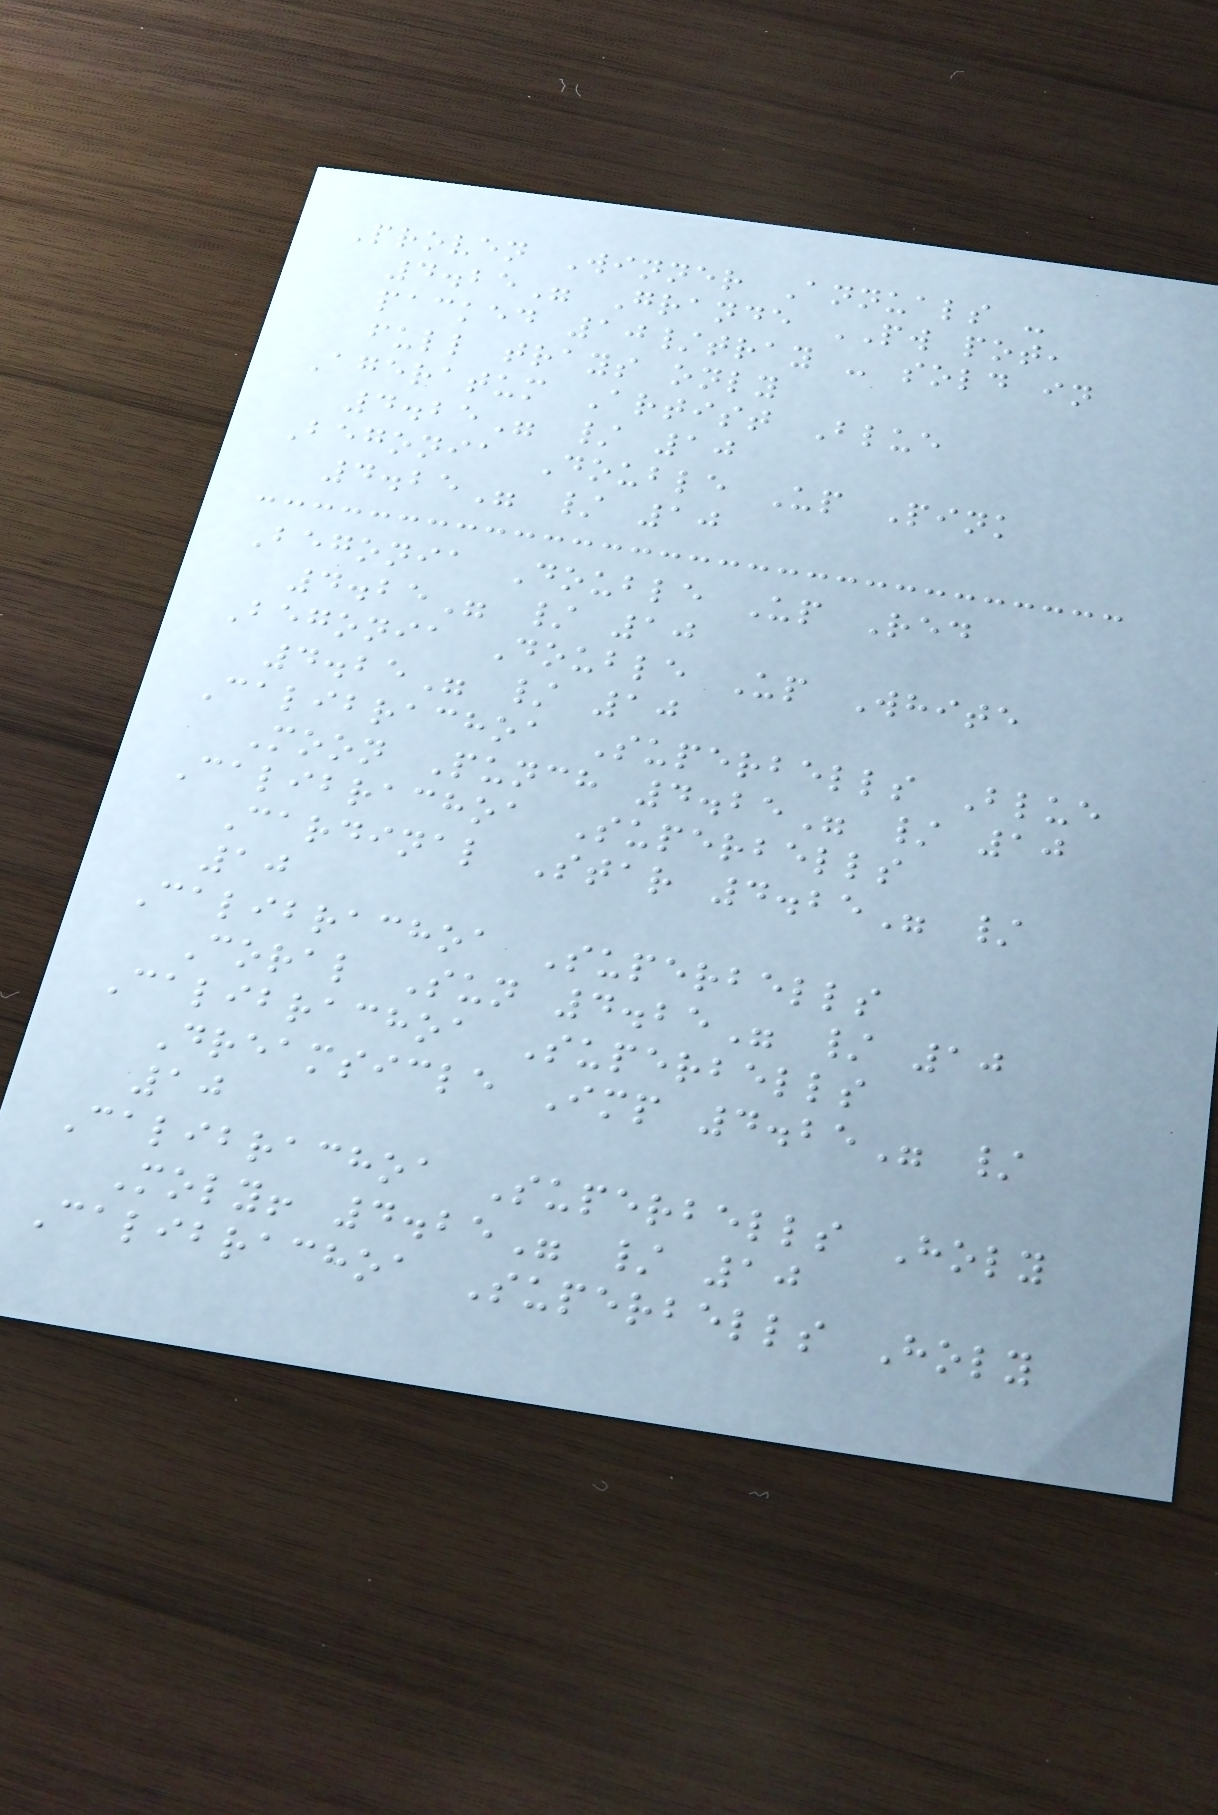Proven Winner Annuals -
4.25" Grande PW pot,
packed 10/tray - sold in
full trays only
Ageratum Artist Blue
4.25" / 10
Begonia Double Up Pink
4.25" / 10
Begonia Double Up Red
4.25" / 10
Begonia Double Up White
4.25" / 10
Calibrachoa Superbells Blue
Moon Punch 4.25" / 10
Calibrachoa Superbells
Cardinal Star 4.25" /
10
Calibrachoa Superbells
Coral Sun 4.25" / 10
Calibrachoa Superbells
Dreamsicle Imp 4.25" /
10
Calibrachoa Superbells Holy
Moly! 4.25" / 10
Calibrachoa Superbells Holy
